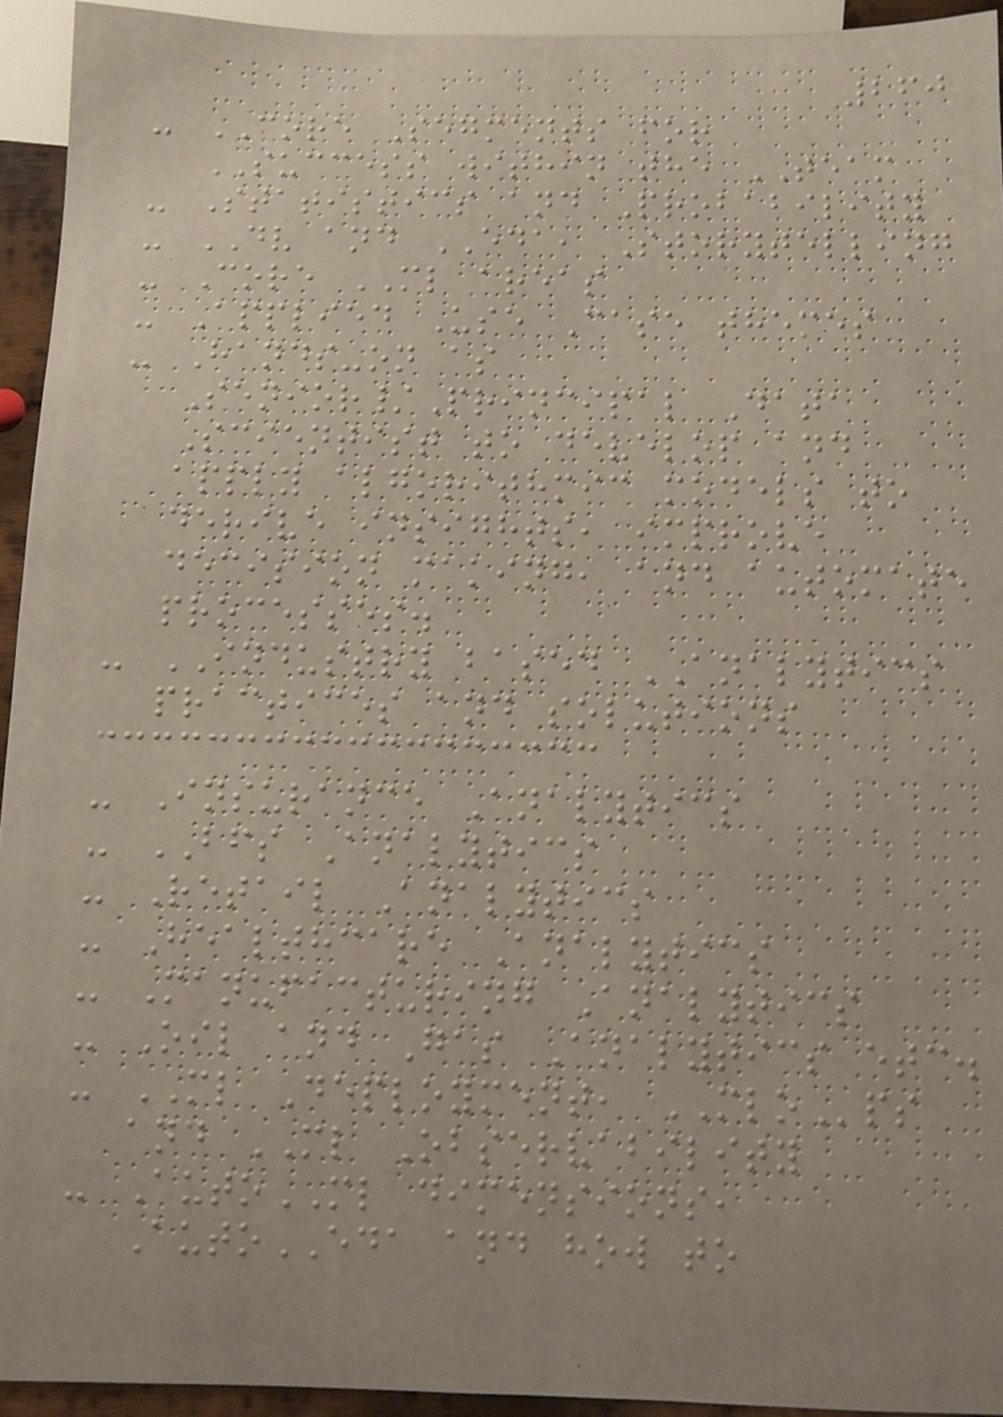260
- CORE Segments for
SUCCESS within the TEAM
- Statistics and Probability
- DV and EDA, Storytelling
- Core ML areas
- Applied Use Case themes
- Hands-on as
Senior/Principal Data
Scientist to develop and
apply algorithmic models to
derive insights, improve
decision making, and automate
processes.
- INDUSTRY based ANALYTICS
practices and solutions
- Insurance Analytics
- BFS Analytics
- Retail Analytics
- Healthcare Analytics
- Manufacturing Analytics
- Oil and Gas Analytics etc.
- ML Deployment, MLOps
and ML Observability
- AutoML dimensions,
AutoEDA and how to
